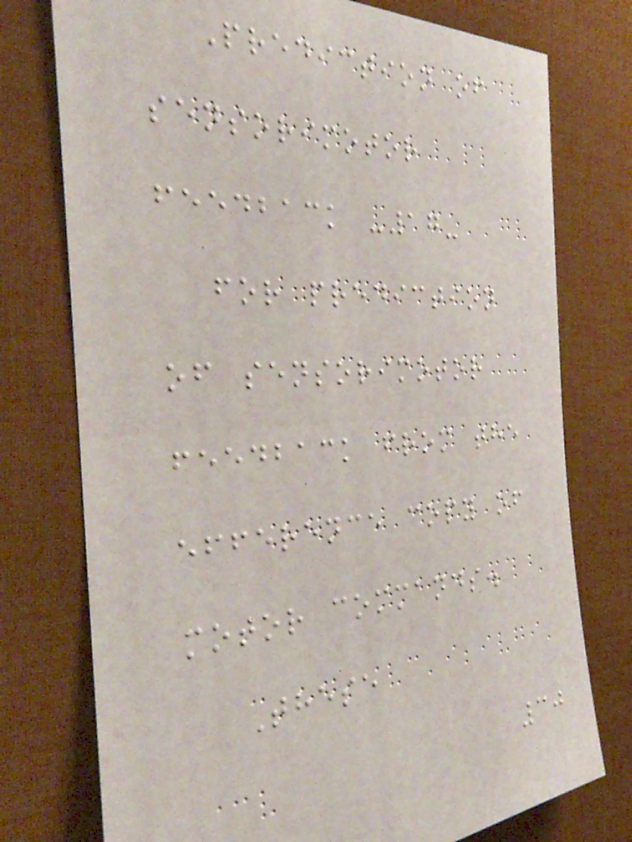Prediction of
sensorimotor
feedback -17-
for prediction
of sensorimotor
feedback from the
efference copy of
motor commands.
These
30
